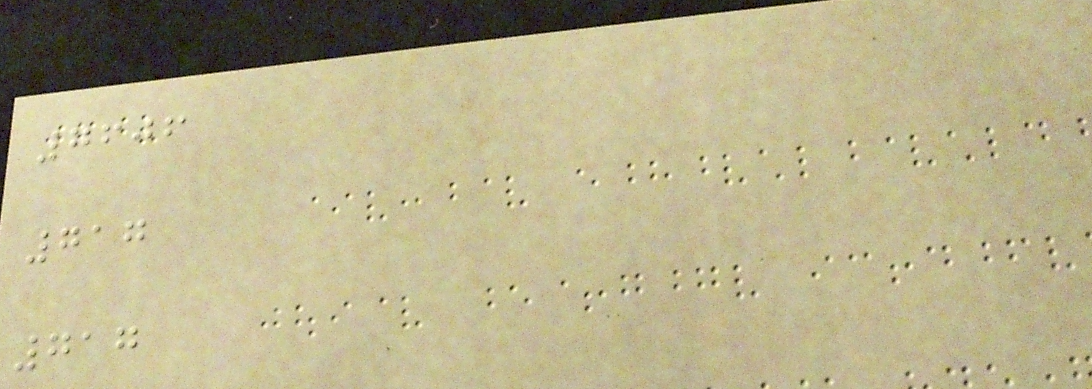7606
717
717
